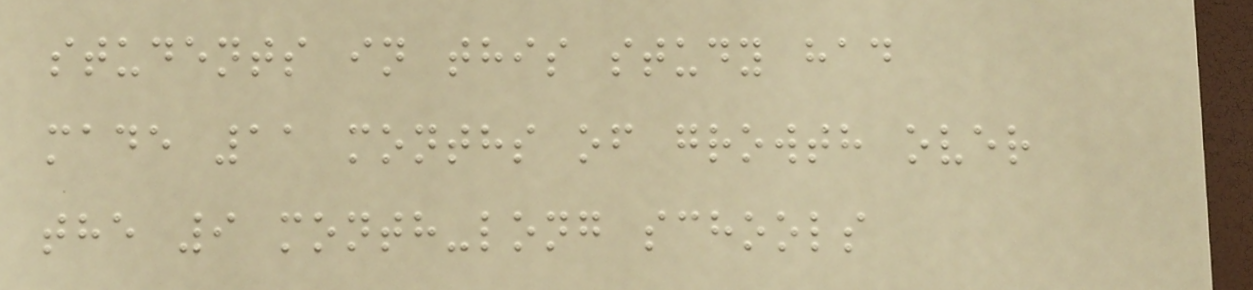students in this study had
made 11 months of growth over
the 9 month-long schools
